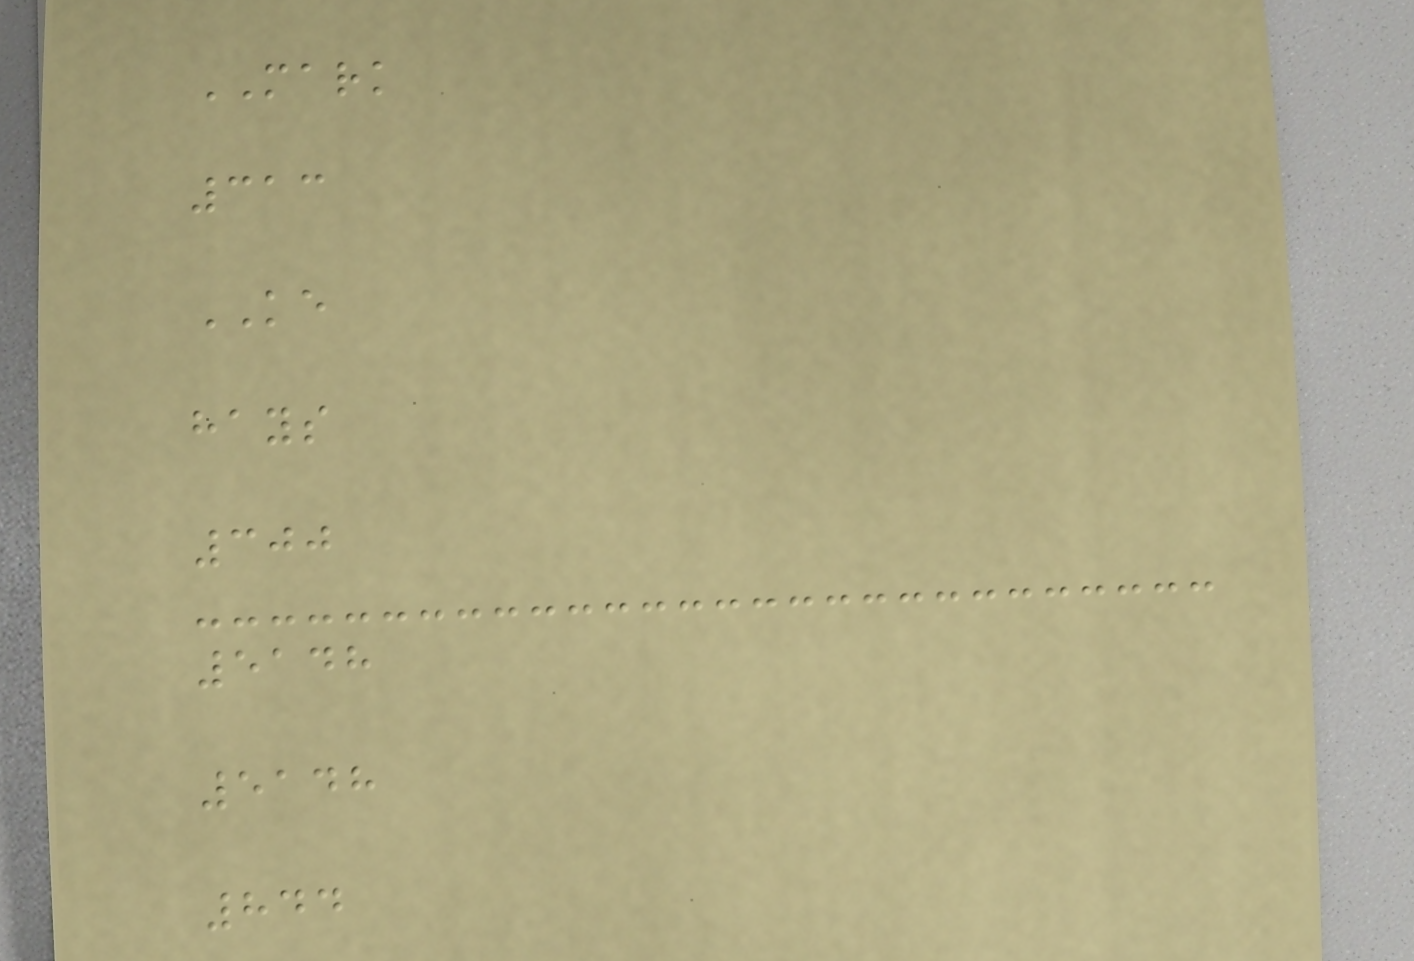MARK
313
KE
hays
300
5148
5148
844
